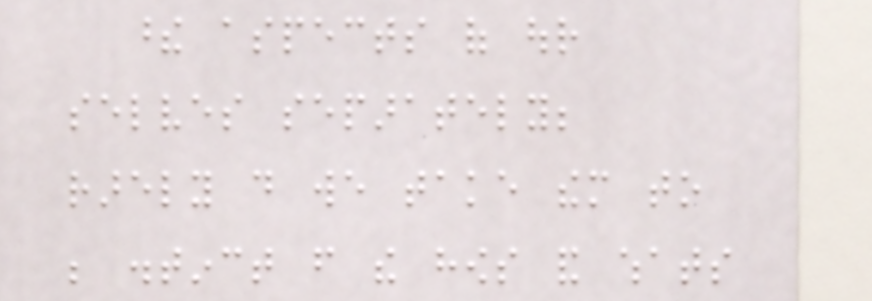these aspects of our
selves separately;
rarely do we take them to
be distinct from the hows and whats
